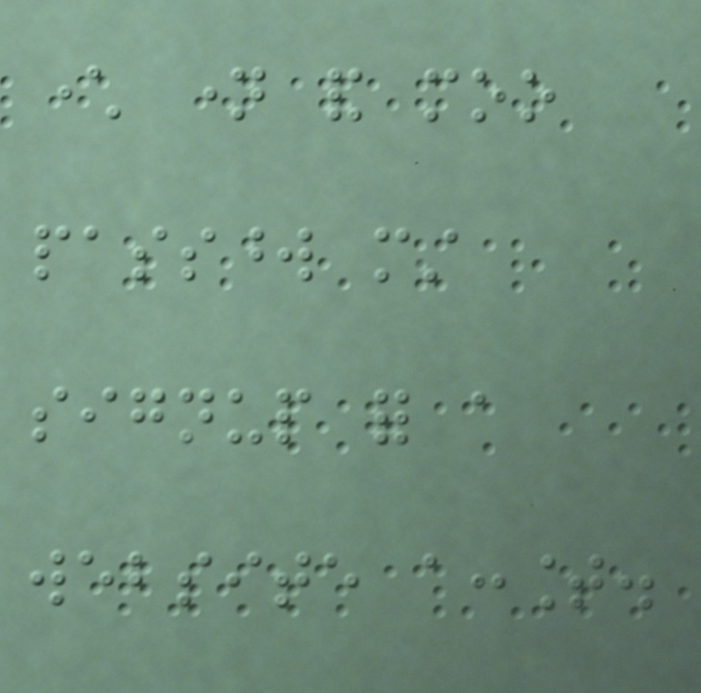character name and moo
password must
signup for a
website account.
